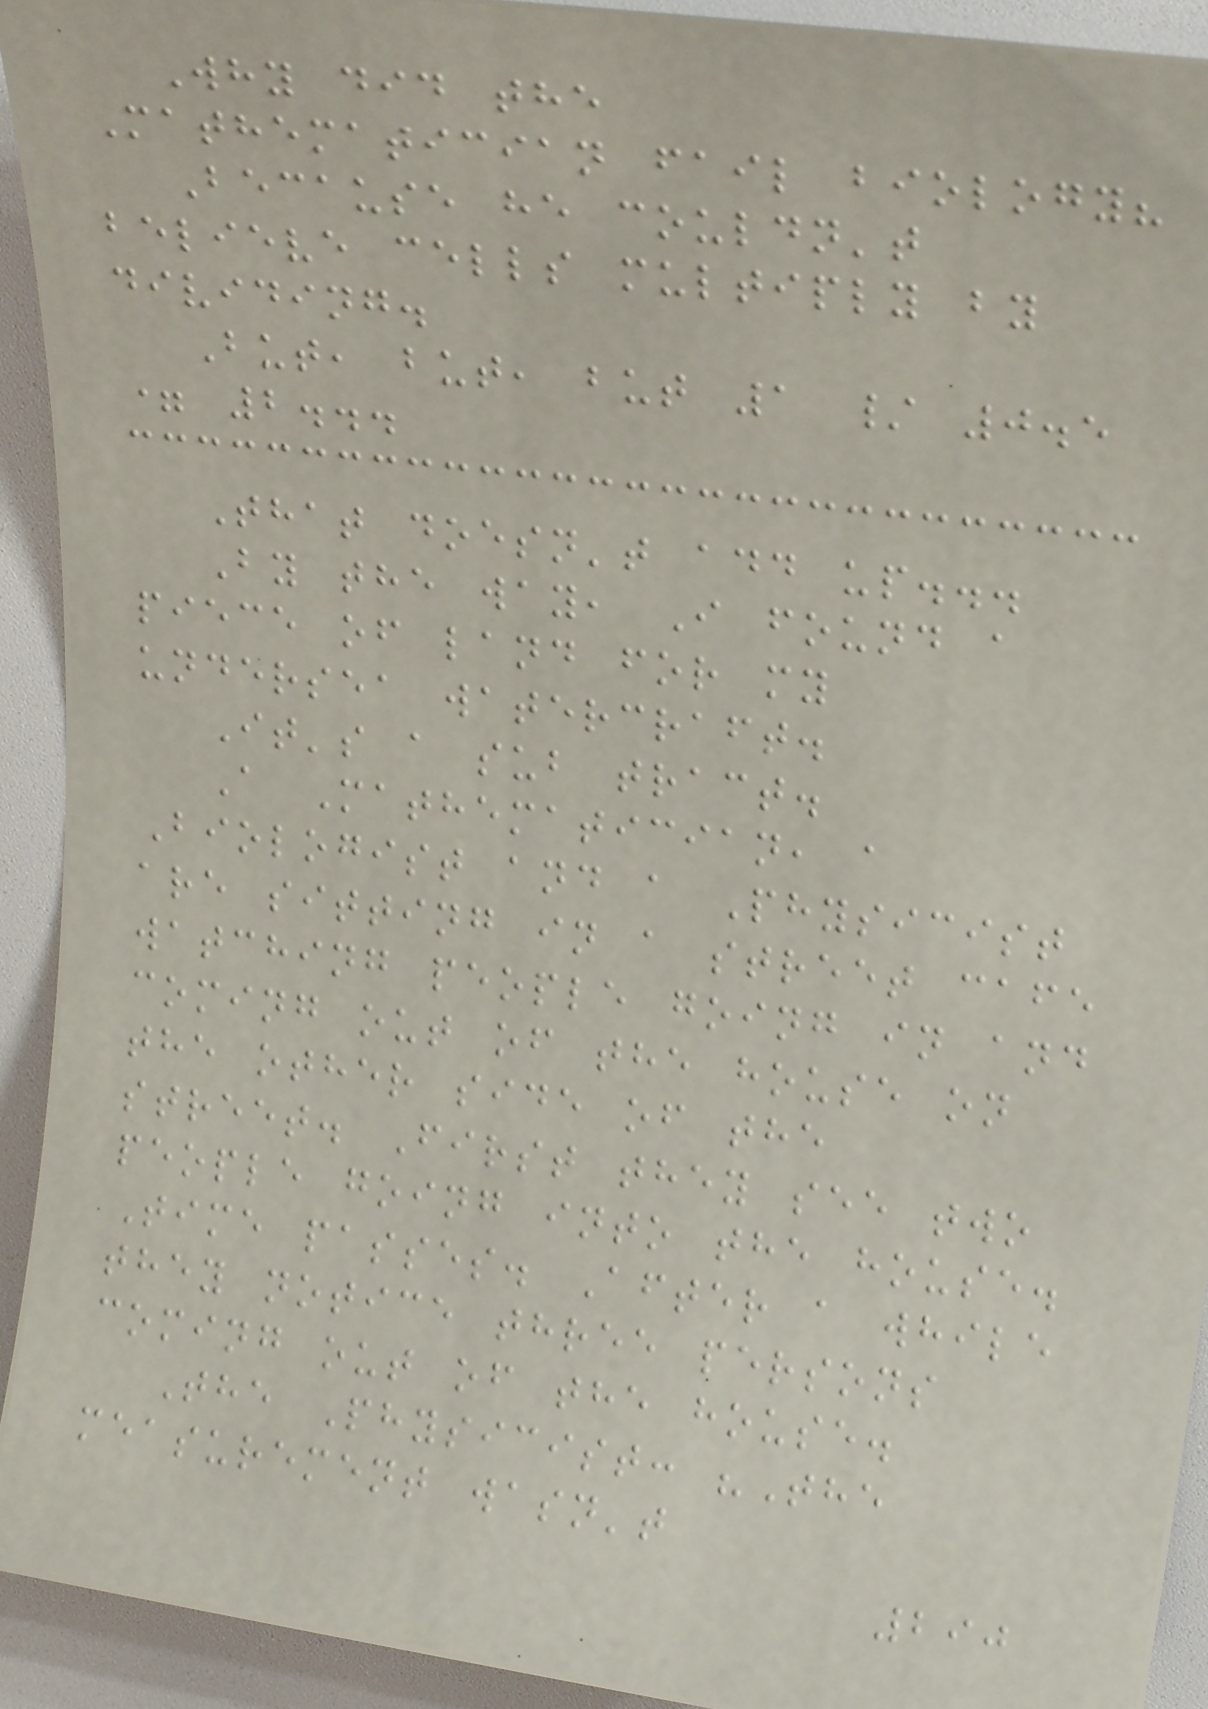Why did the
Mathematician fail biology?
Because he couldn't
believe cells multiply by
dividing.
But, but, but 1 / 0.5
= 2...
That doesn't add up...
By the way, I found a
piece of land for my
undersea watercraft.
It's a sub tract.
A Mathematician, a
Biologist and a Physicist
are sitting in a street cafe
watching people going in and
coming out of the house on
the other side of the
street. First they see two
people going into the house.
Time passes. After a while
they notice three persons
coming out of the house.
The Physicist: "The
measurement wasn't
290
